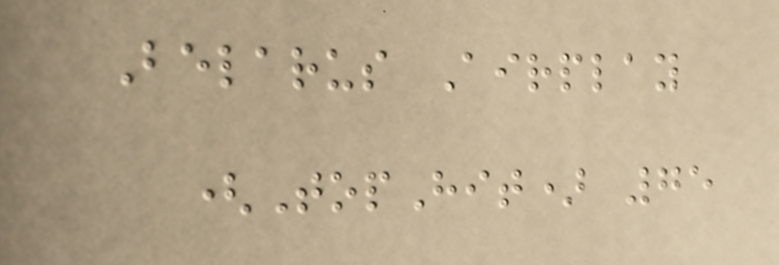Belarus Airplay
(TopHit) 75
